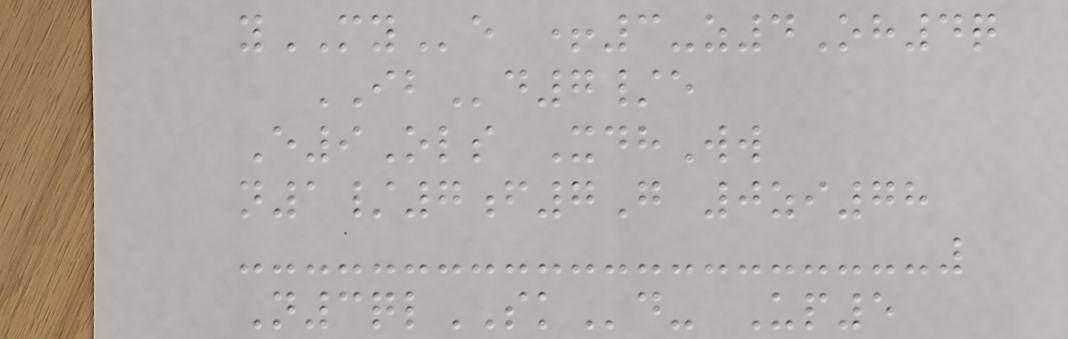yMYe +3-z4Oh4q
IBd7/e
E9Ols XdhWw
n1/7f7G 0zi78
N3qlSKd- Up5
